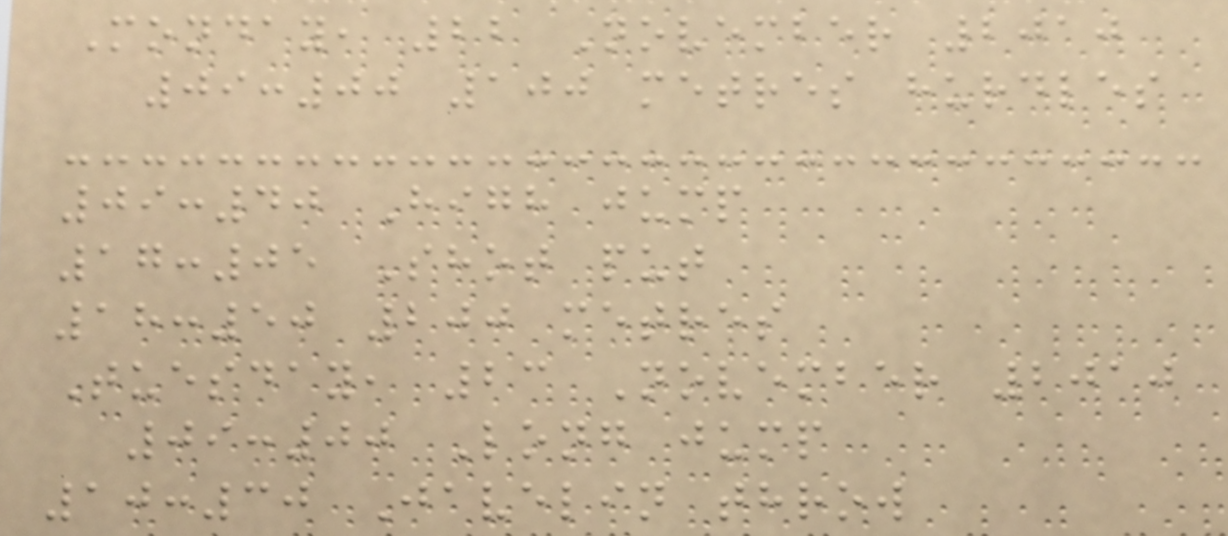Monday, 22 November 2010
09:00 100 metres hurdles
09:40 High jump
17:05 Shot put
18:50 200 metres
Tuesday, 23 November 2010
09:00 Long jump
10:30 Javelin throw
